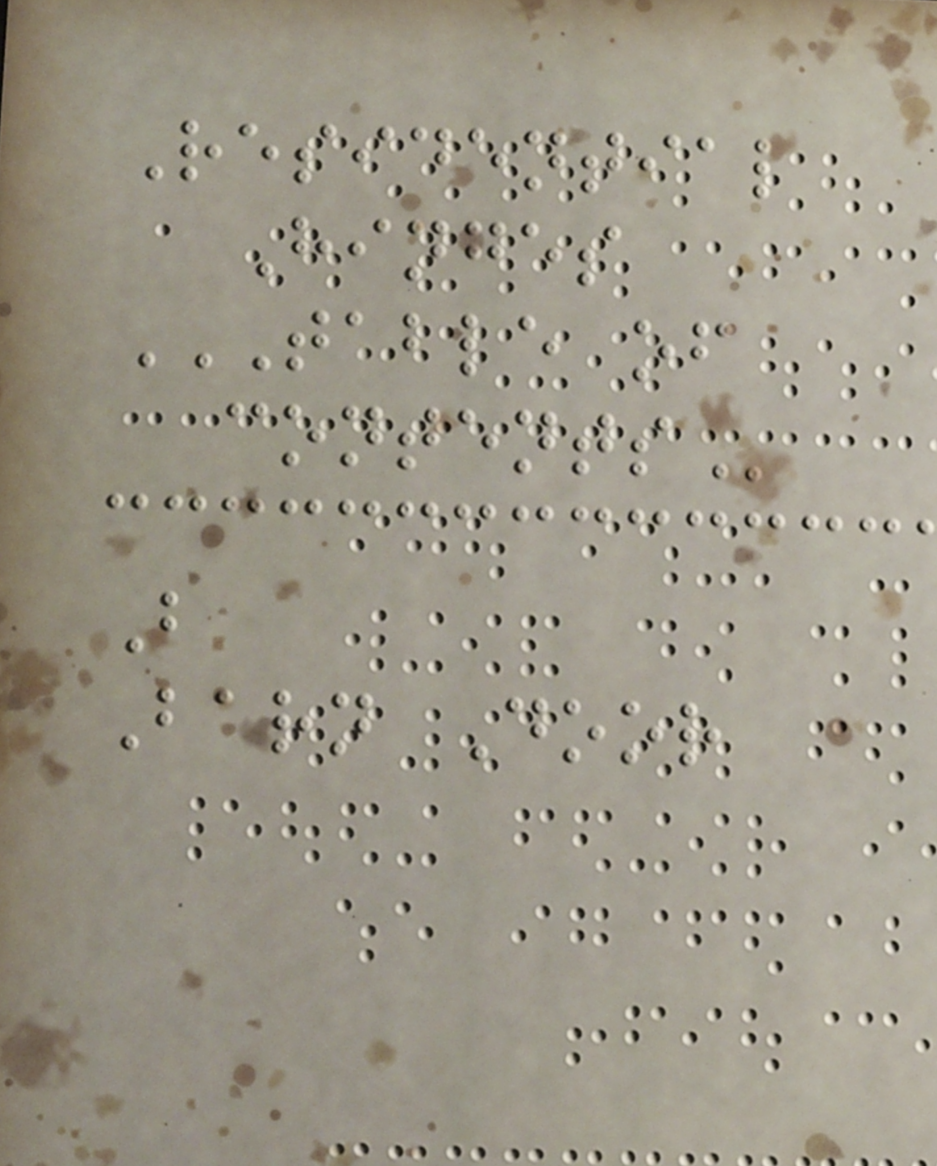Residential
Hinges
TABLE OF
CONTENTS
B
Barn Door
